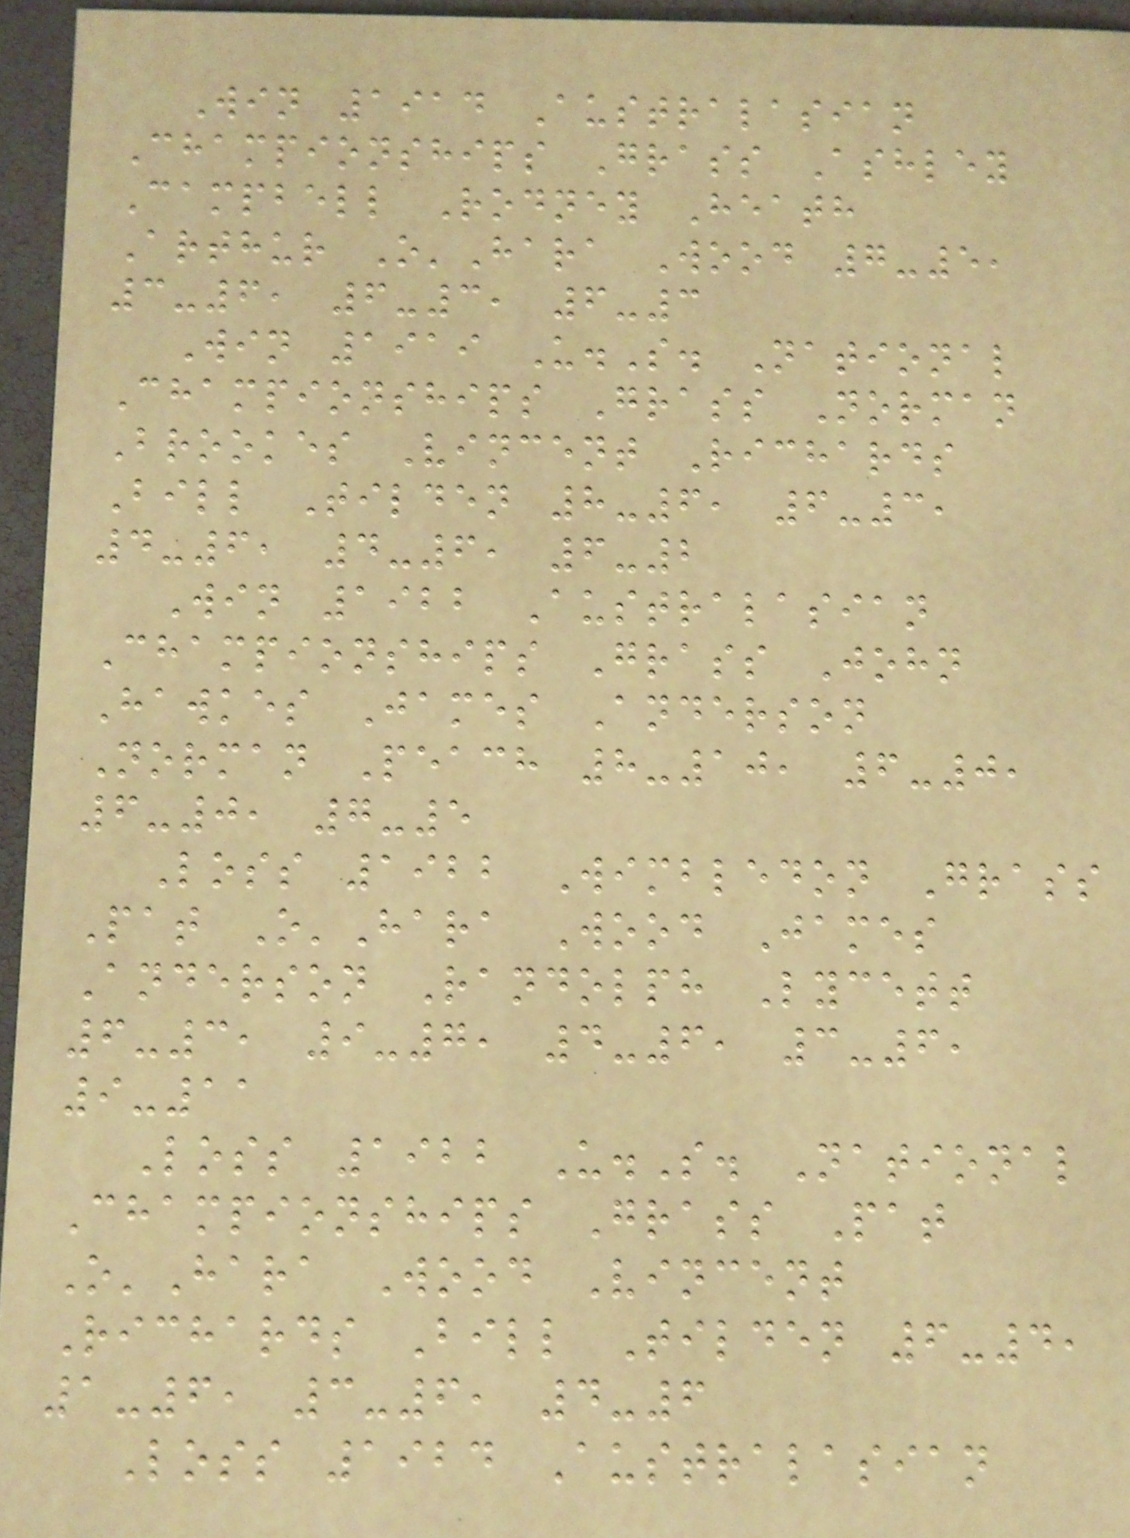Win 1914 Australasian
Championships Grass Ashley
Campbell Rodney Heath
Arthur O'Hara Wood 7-5,
3-6, 6-3, 6-3
Win 1919 U.S. National
Championships Grass Norman
Brookes Vincent Richards
Bill Tilden 8-6, 6-3,
4-6, 4-6, 6-2
Win 1922 Australasian
Championships Grass John
Hawkes James Anderson
Norman Peach 8-10, 6-0,
6-0, 7-5
Loss 1922 Wimbledon Grass
Pat O'Hara Wood James
Anderson Randolph Lycett
6-3, 9-7, 4-6, 3-6,
9-11
Loss 1922 U.S. National
Championships Grass Pat
O'Hara Wood Vincent
Richards Bill Tilden 6-4,
1-6, 3-6, 4-6
Loss 1924 Australasian
